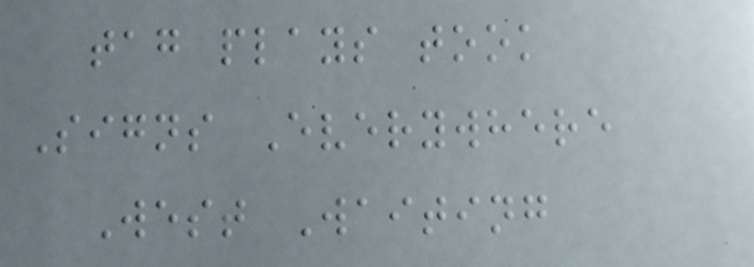tag plays took
Signs Everywhere
West Waiting
